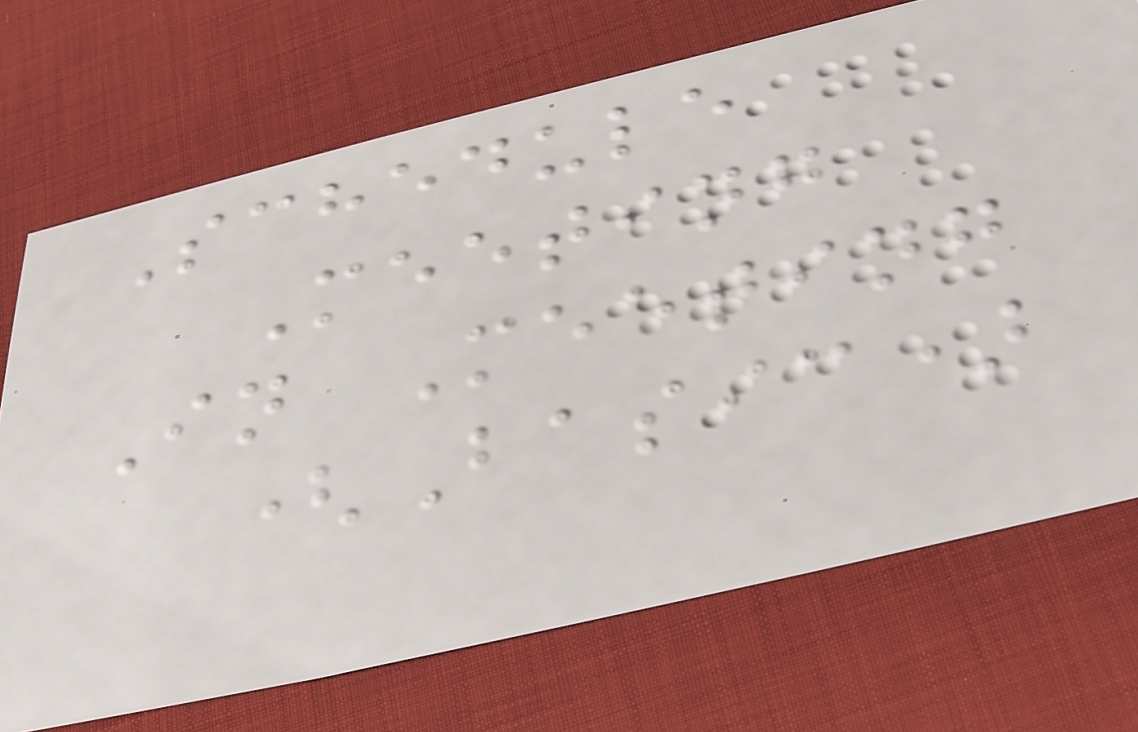Schedule
Meeting
In Meeting
(Basic)
